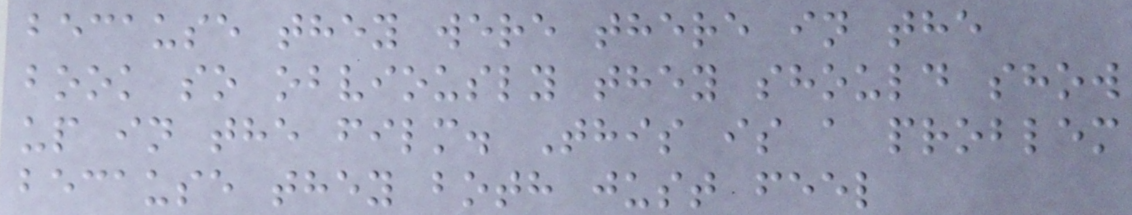because they were there in the
book so obviously they should show
up in the film. This is a problem
because they both just feel
